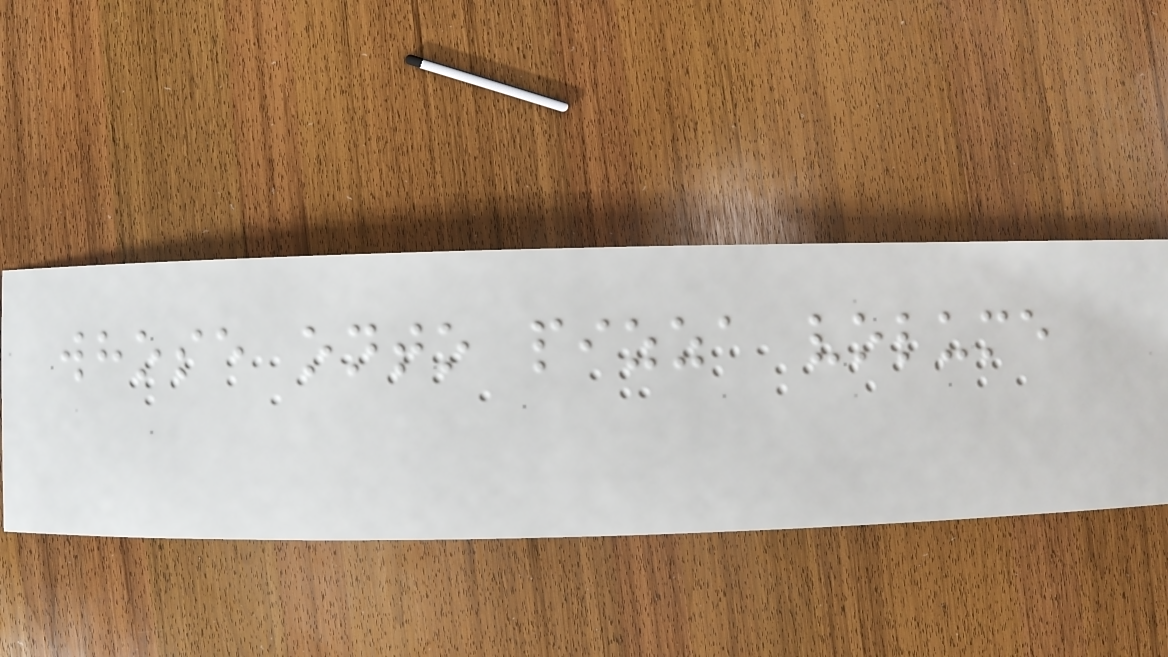whose onto pizza volume
